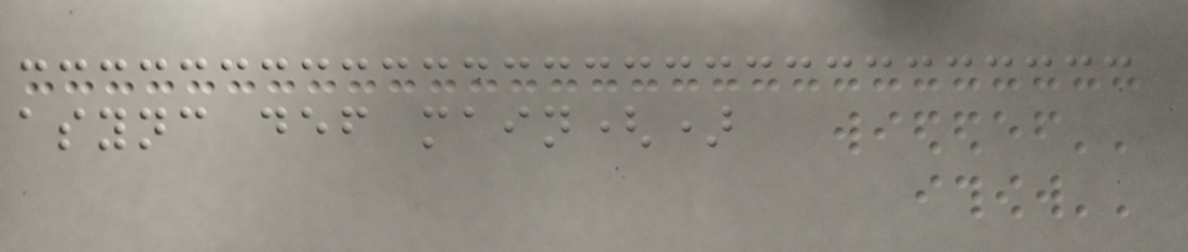async def main()
